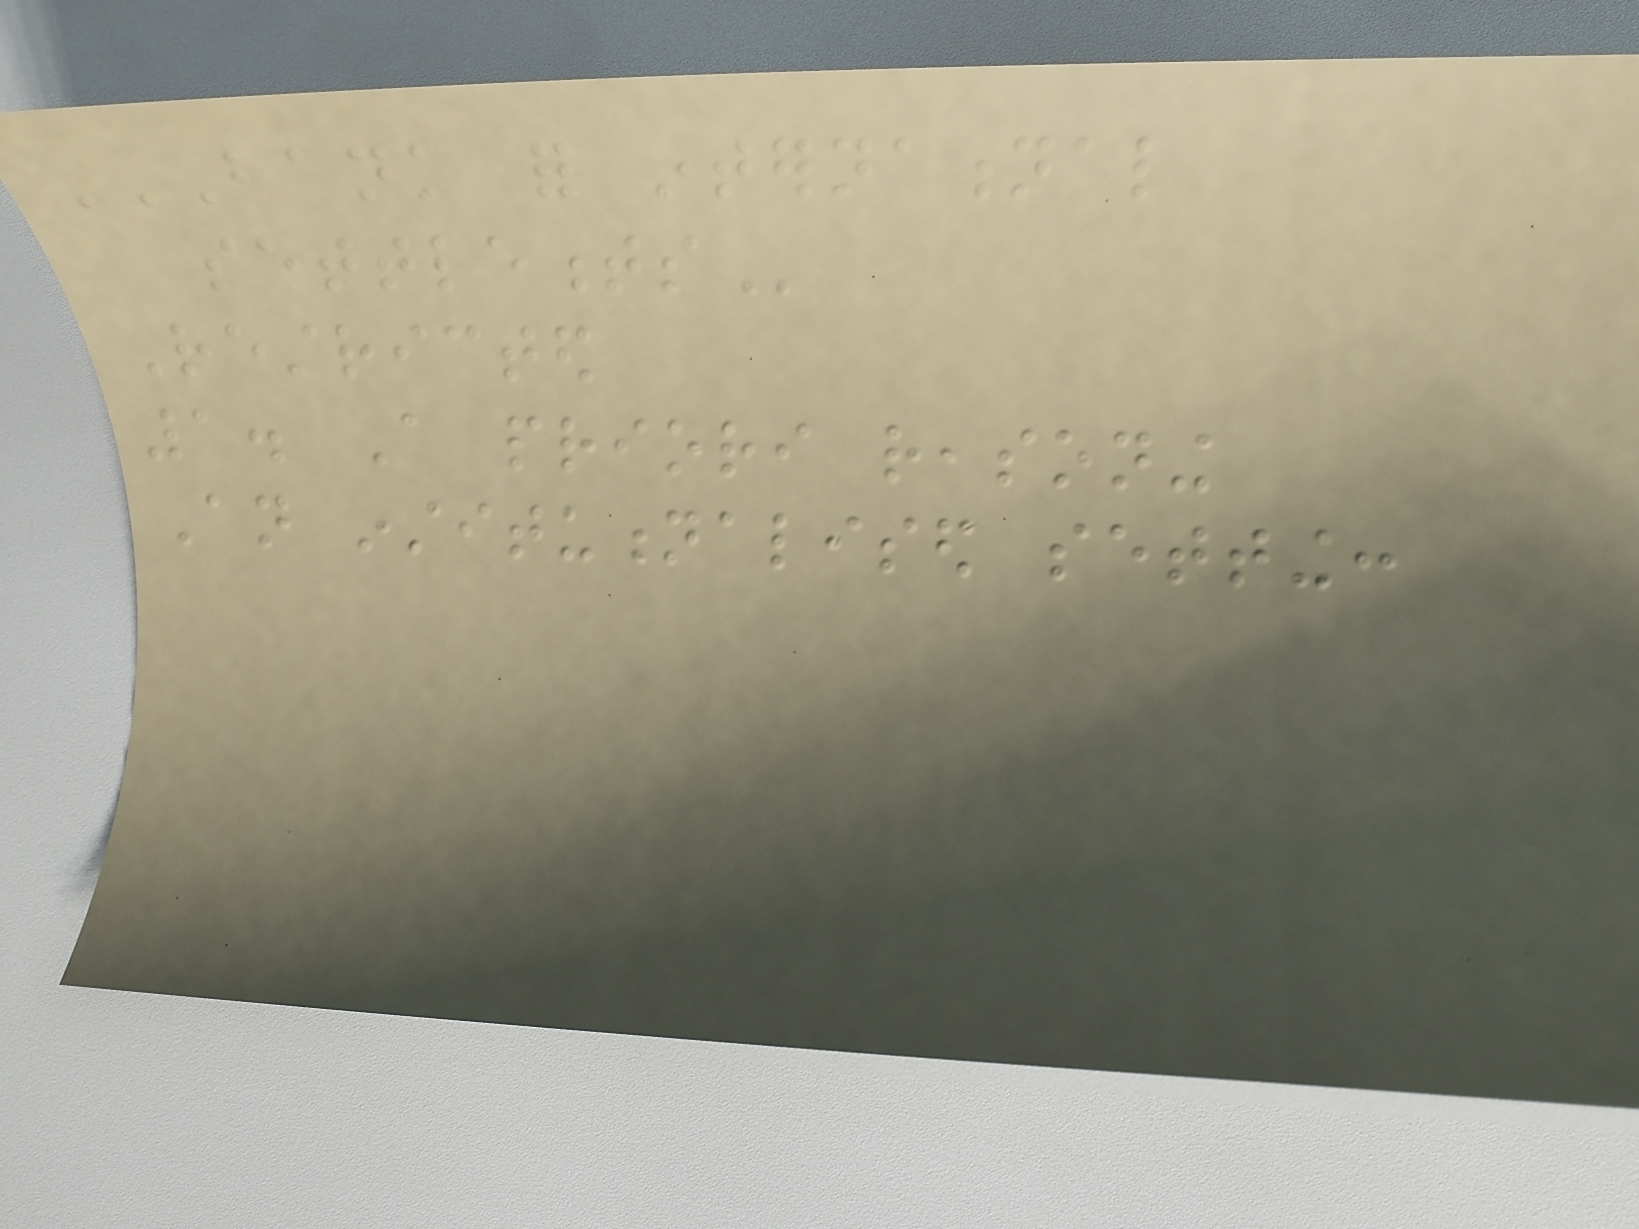BANK FOR INTERNATIONAL
SETTLEMENTS
Restricted
1. A priori reasoning
An institutionalised setting:
